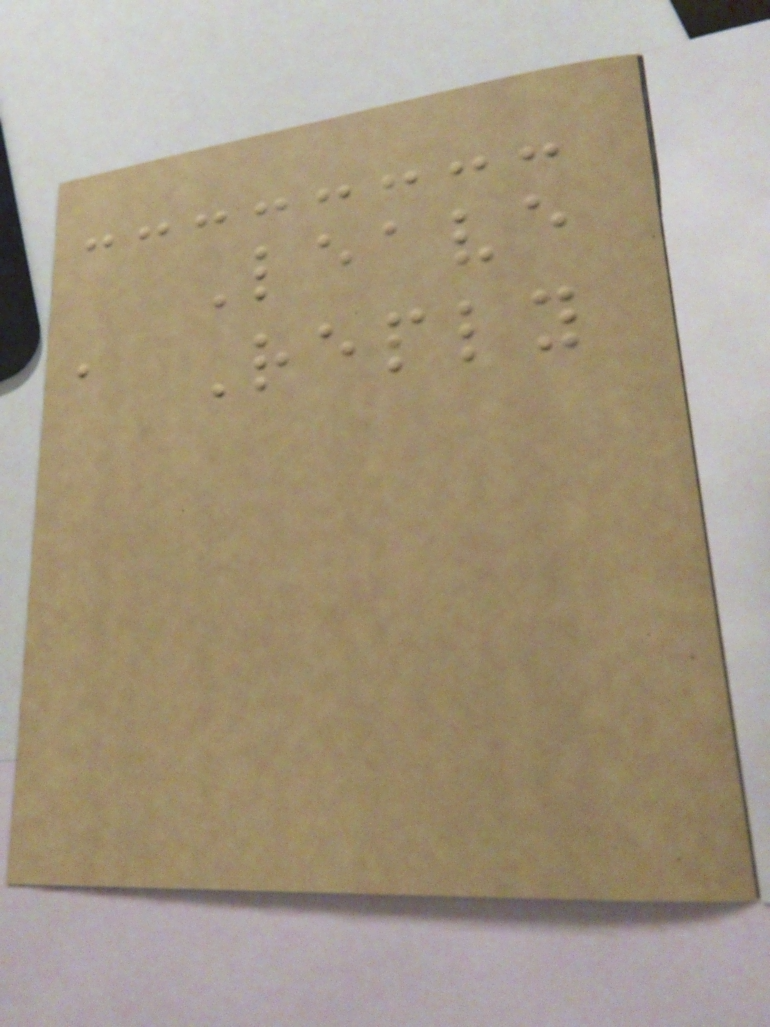Leave
a Reply
